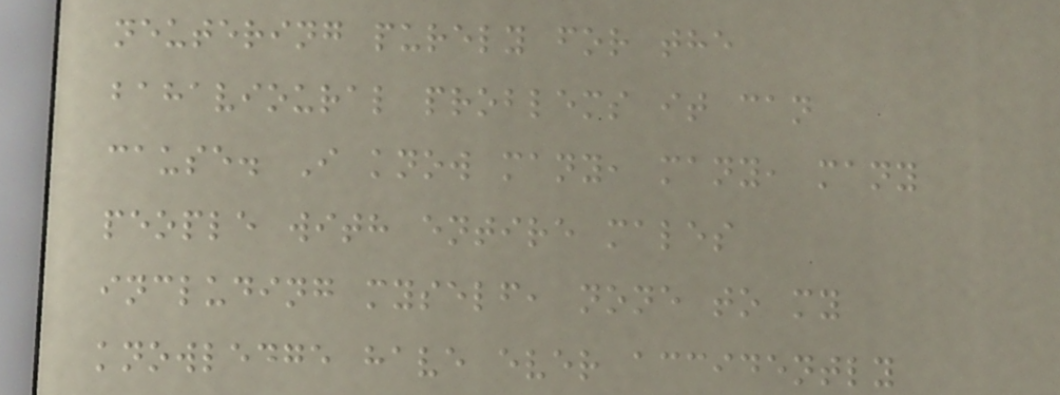neutering purely for the
bahavioural problems it can
cause. I know many, many, many
people with entire males
including myself, none to my
knowledge have ever accidently
